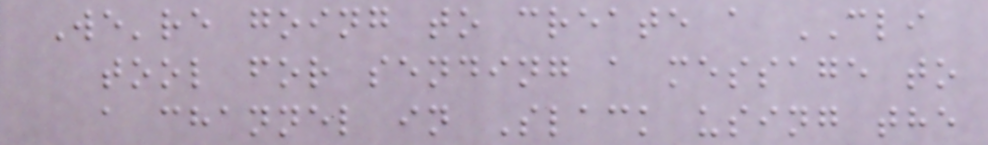We're going to create a CLI
tool for sending a message to
a channel in Slack using the
